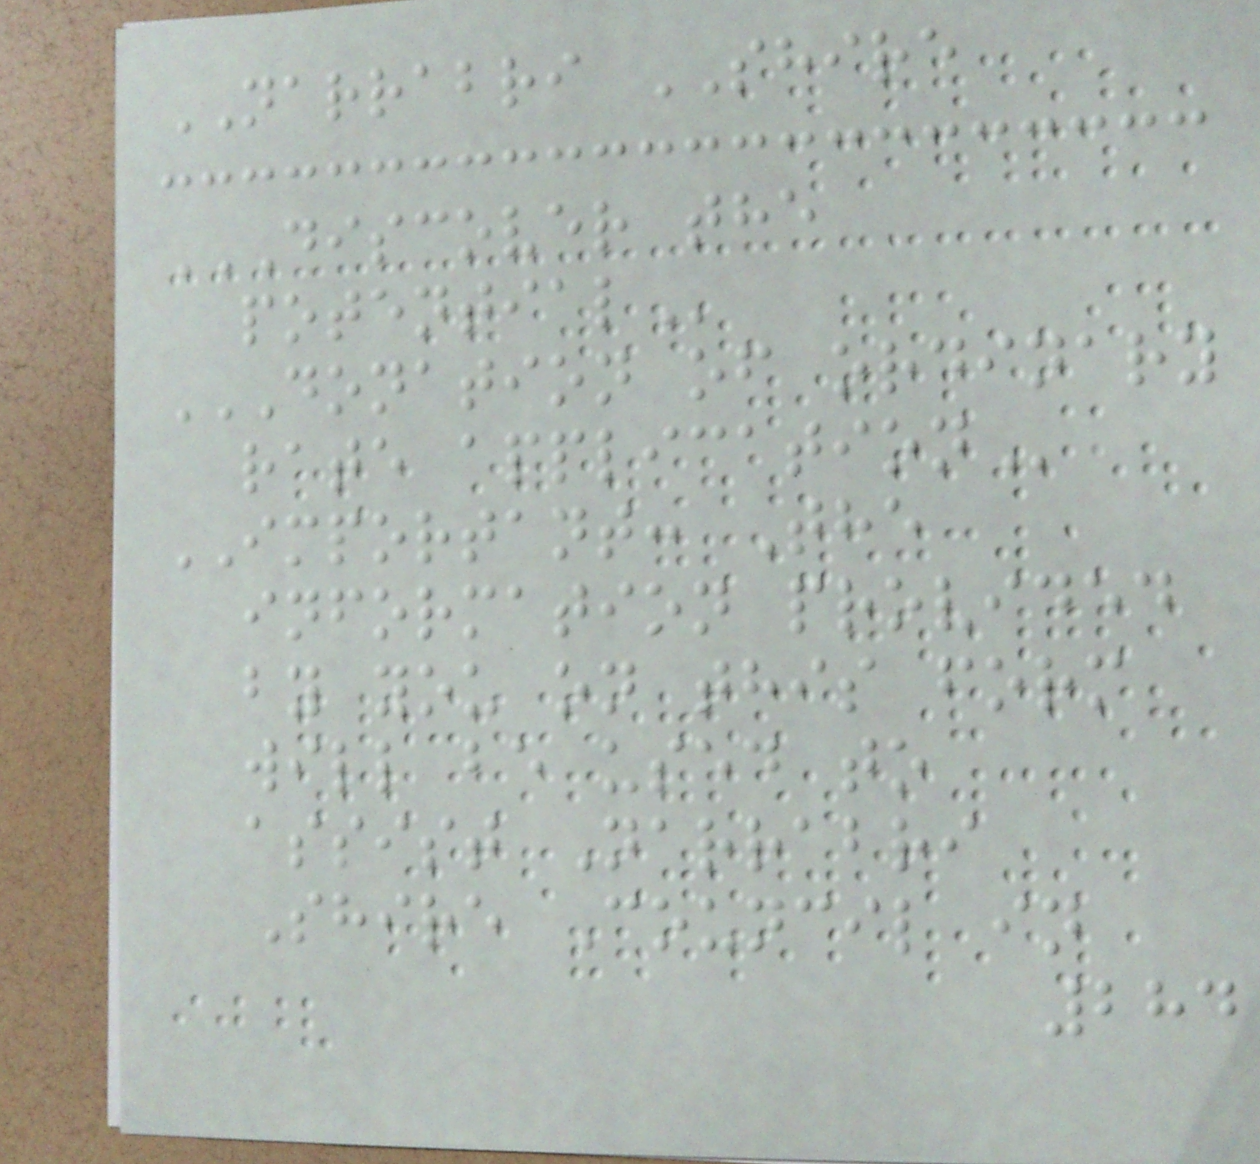NARRABRI SHIRE
DISCOVER THE
POTENTIAL
DONATION OF ORDINARY
RATE APPLICATION
IMPORTANT: The
information provided
by you on this form
will be used to
assist Narrabri
Shire Council in
284
